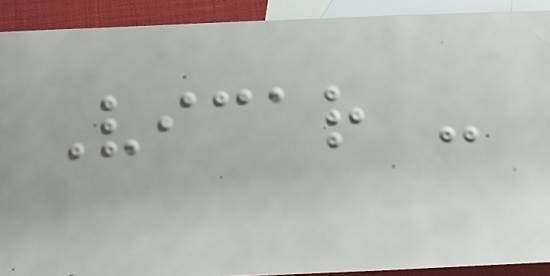Vicar -
